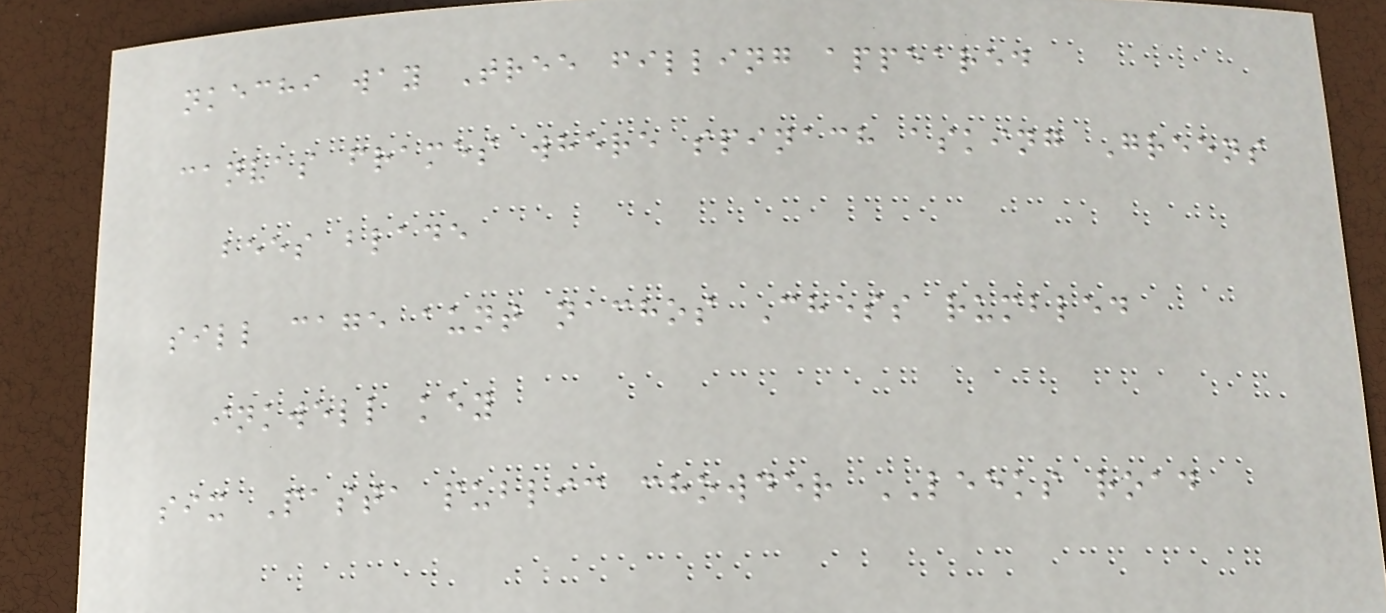nkechi way Tree filling appeared
canvas frames where spinach asking Greens
bees blade
sill cage aunt nachos Chess rumbled
inkwell key
six Pasta public chowder LEEKS road
